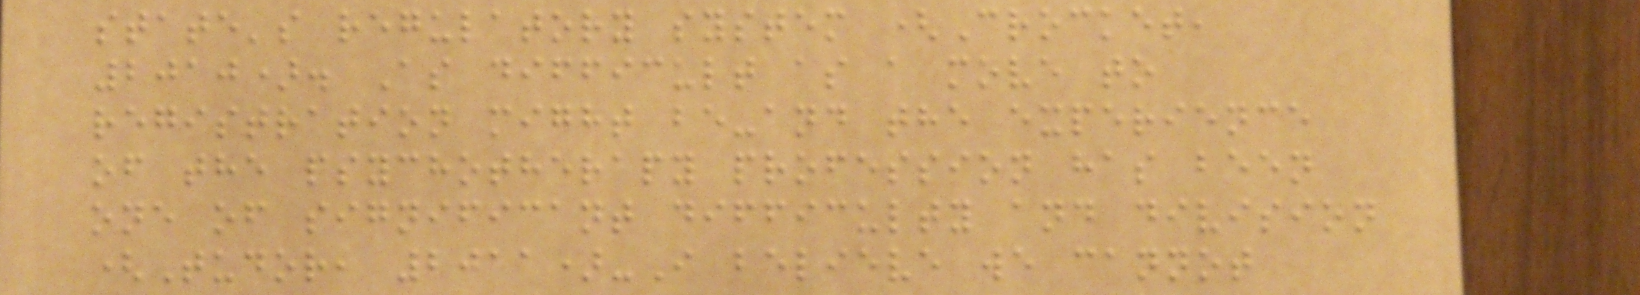state's regulatory system (Crocket,
2010). As difficult as a move to
registration might be-and the experience
of the psychotherapy profession has been
one of significant difficulty and division
(Tudor, 2011)-I believe we cannot
